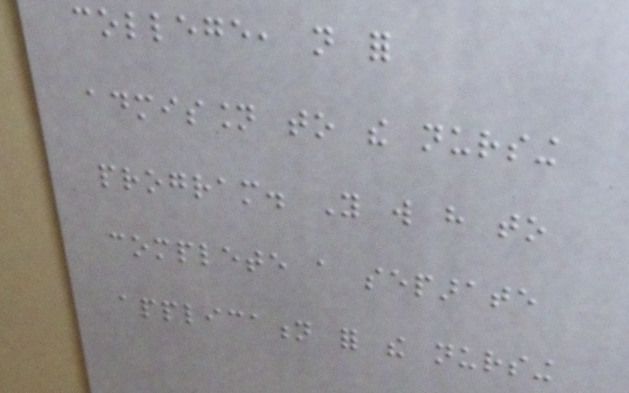college, not for
admission to the nursing
program. You will have to
complete a separate
application for the nursing
